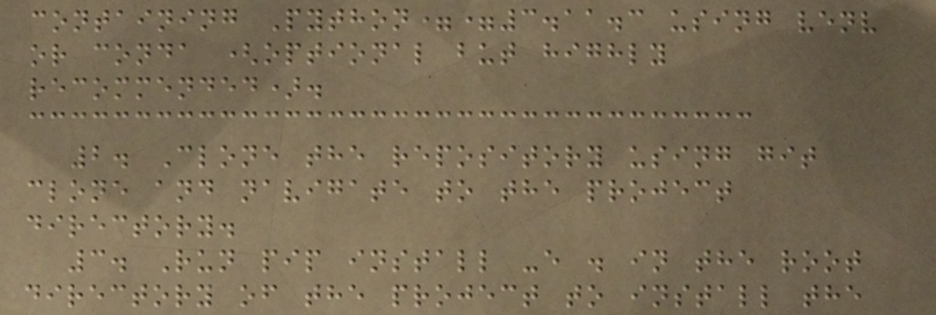containing Python==3.11.3 using venv
or conda (optional but highly
recommended).
2. Clone the repository using git
clone and navigate to the project
directory.
3. Run pip install -e . in the root
directory of the project to install the
